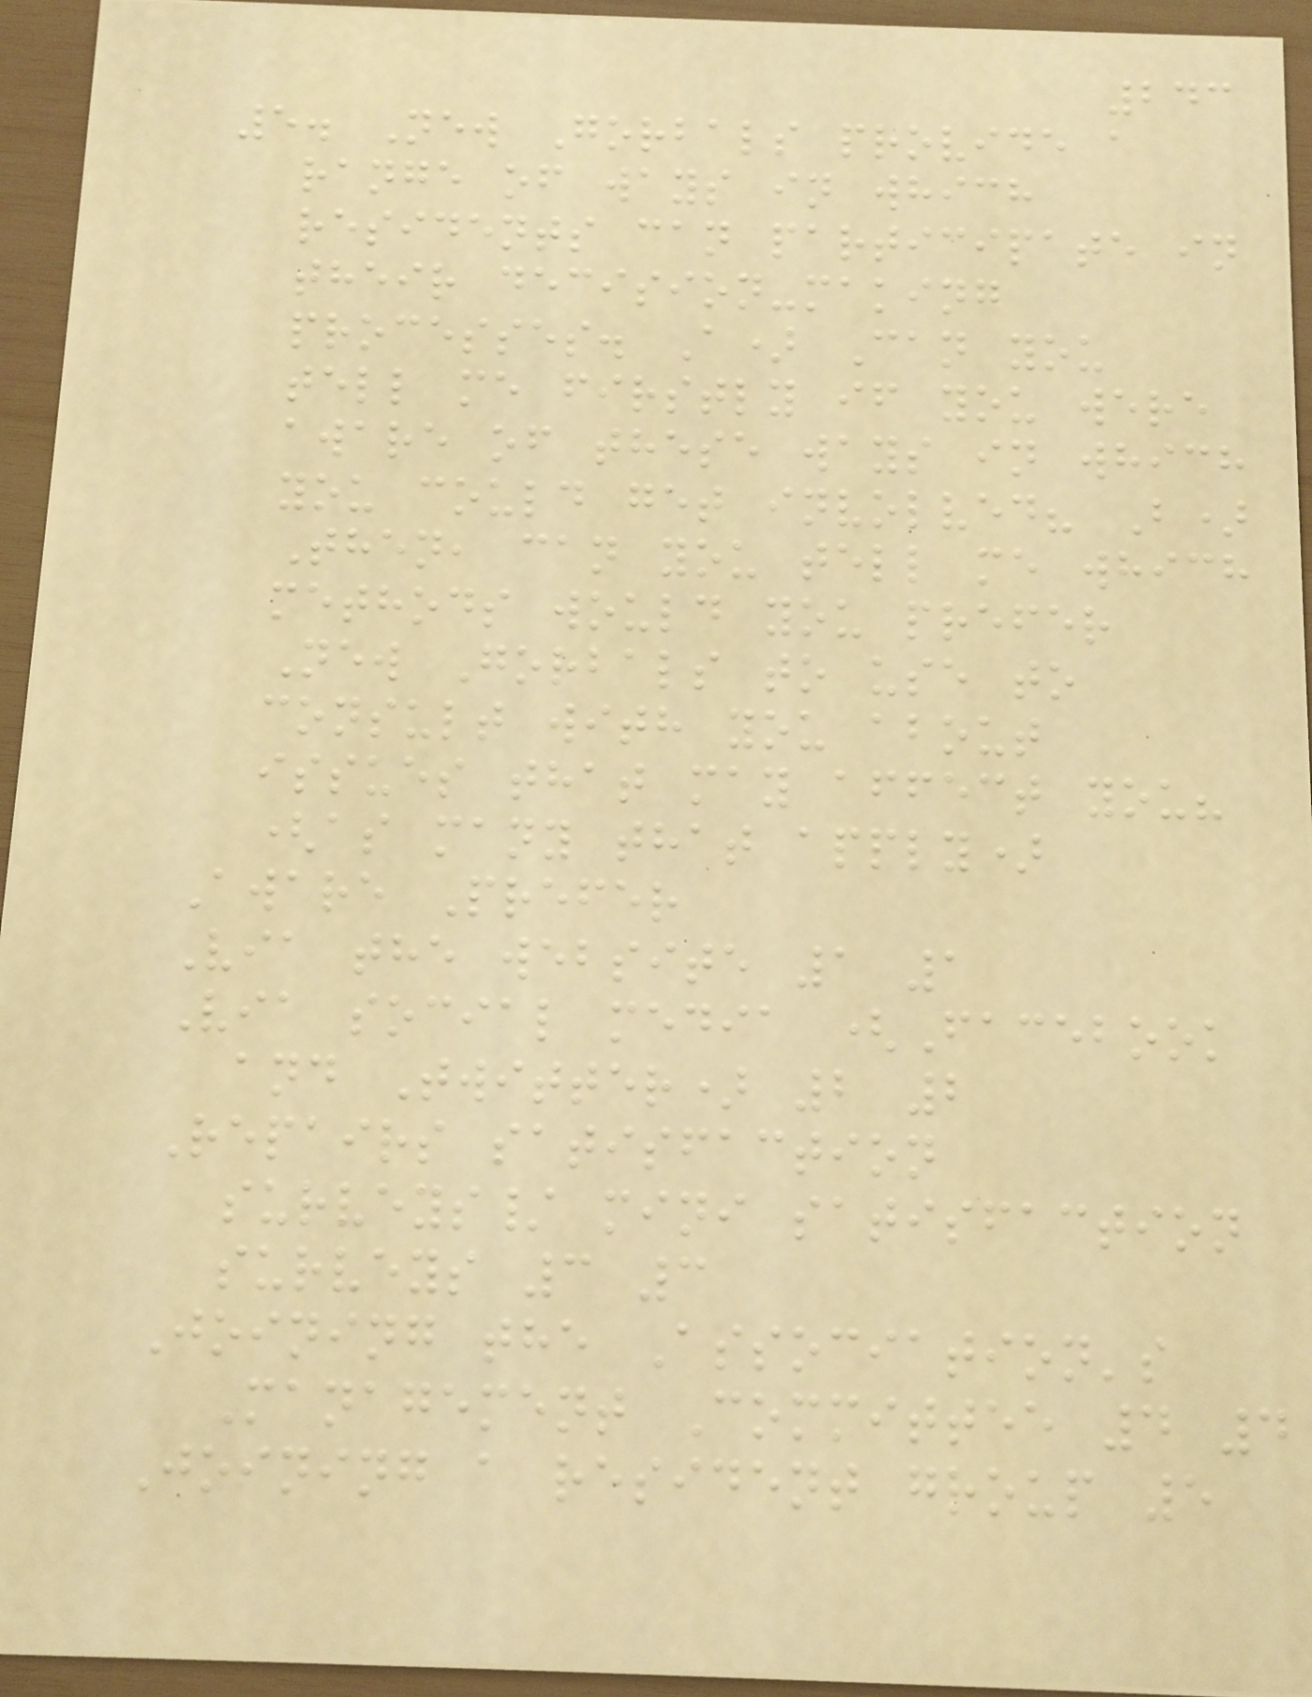243
5. New Gorbals provide a
range of ways in which
residents can participate in
their decision-making
processes. A) Can you
tell me firstly if you were
aware of these ways in which
you could get involved? B)
Then, can you tell me which
methods would you prefer
New Gorbals to use to
consult with you about
issues that may affect you?
(as many that apply)
Aware Prefer
Via the website 1 1
Via social media (Facebook
and Twitter) 2 2
Repairs satisfaction
surveys/ mini satisfaction
surveys 3 3
Joining the Association's
Management Committee 4 4
Joining a resident group 5
